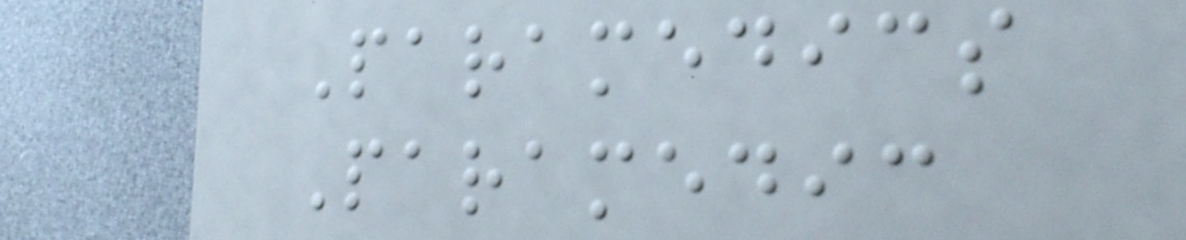Paramedics
Paramedic
